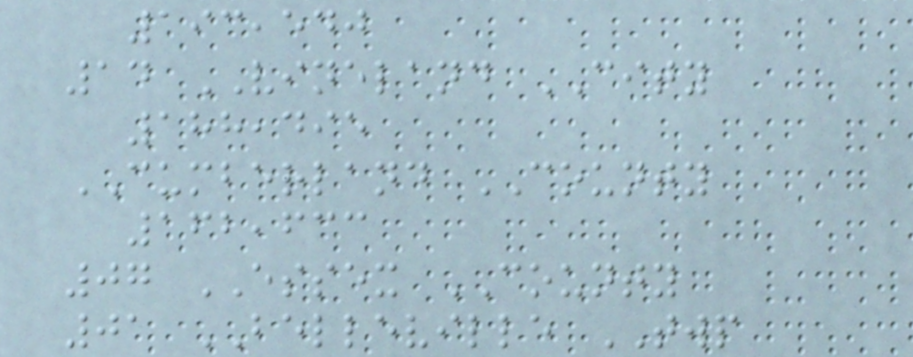193,540
14 VINELAND CITY
188,495
CUMBERLAND COUNTY
162,633
07 ESSEX COUNTY
01 BELLEVILLE TWP
